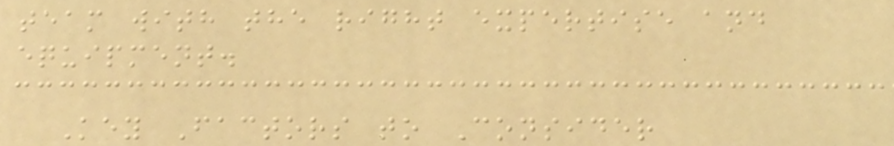team with the right expertise and
equipment.
Key Factors to Consider
